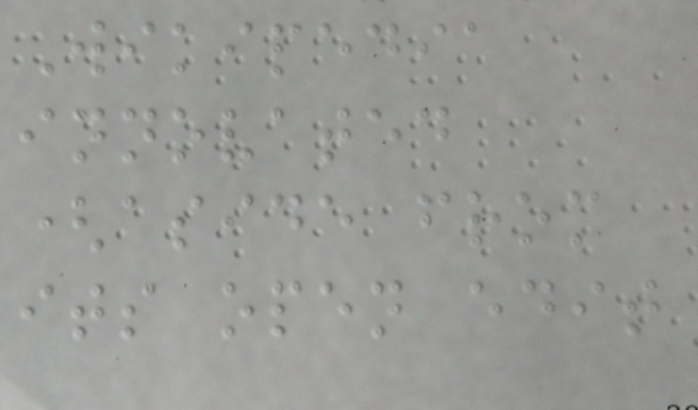Wikipedia
innovated
(aside from
its open edit
